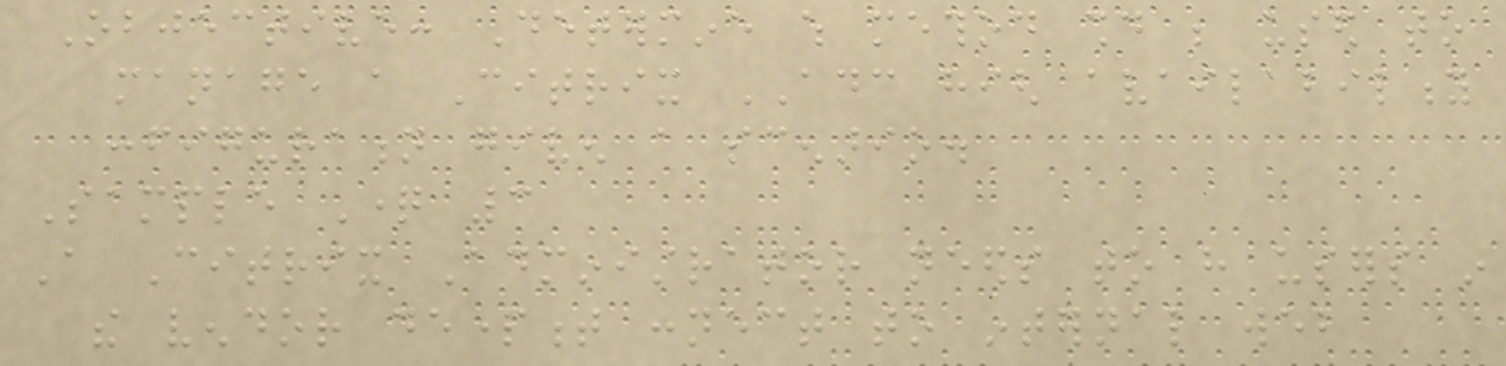Objective: Determine which method should be used to
manage a Citrix ADC high availability
configuration given a scenario.
Sample Question 3
A Citrix Administrator needs to have users in
the vendor department connect to internal web
